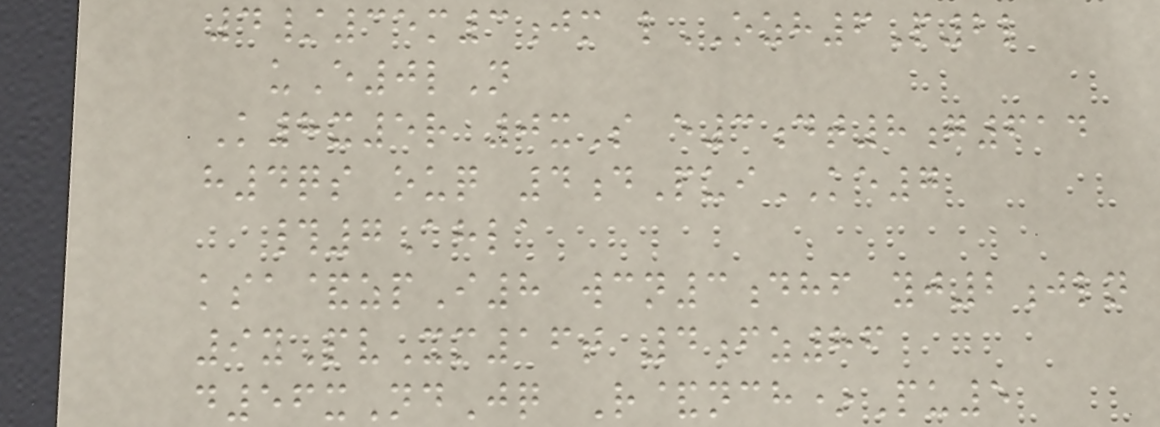4/35m3jm lOZH6P2l
uE0lN
K8x5r 0xS e3dt8g614
h4qs ouq 4dPuiKE7
#7Ahla
ksa&zpI8 wcn3dhf yj2jln
9yPvXm16t 4fz86
d56xNdJq R&nch*Pu5
